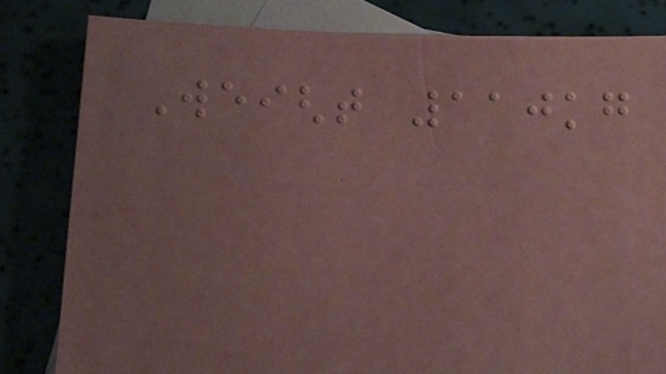Weight 110kg
